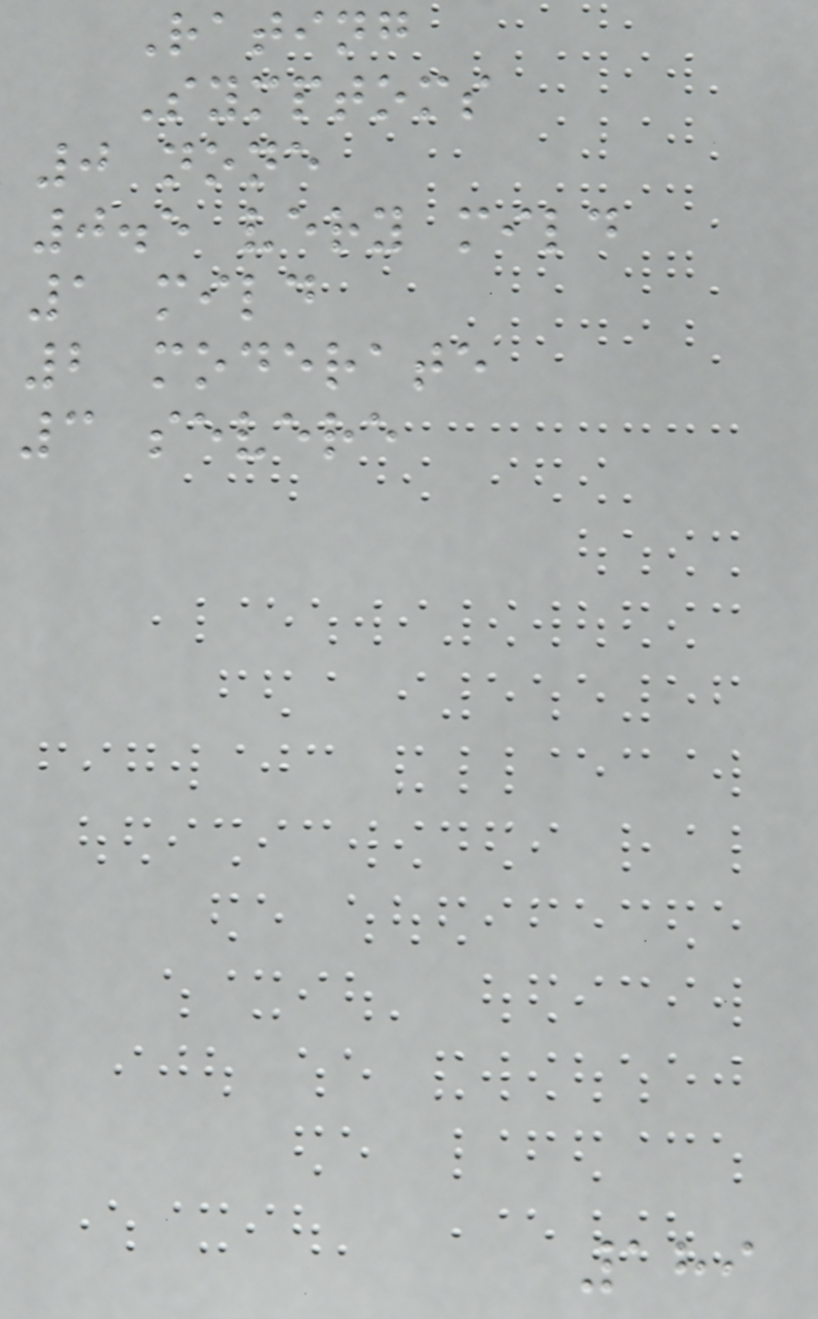Rating
Symptoms
0 none
0.5 very mild
1 mild
2 moderate
3 severe
189
